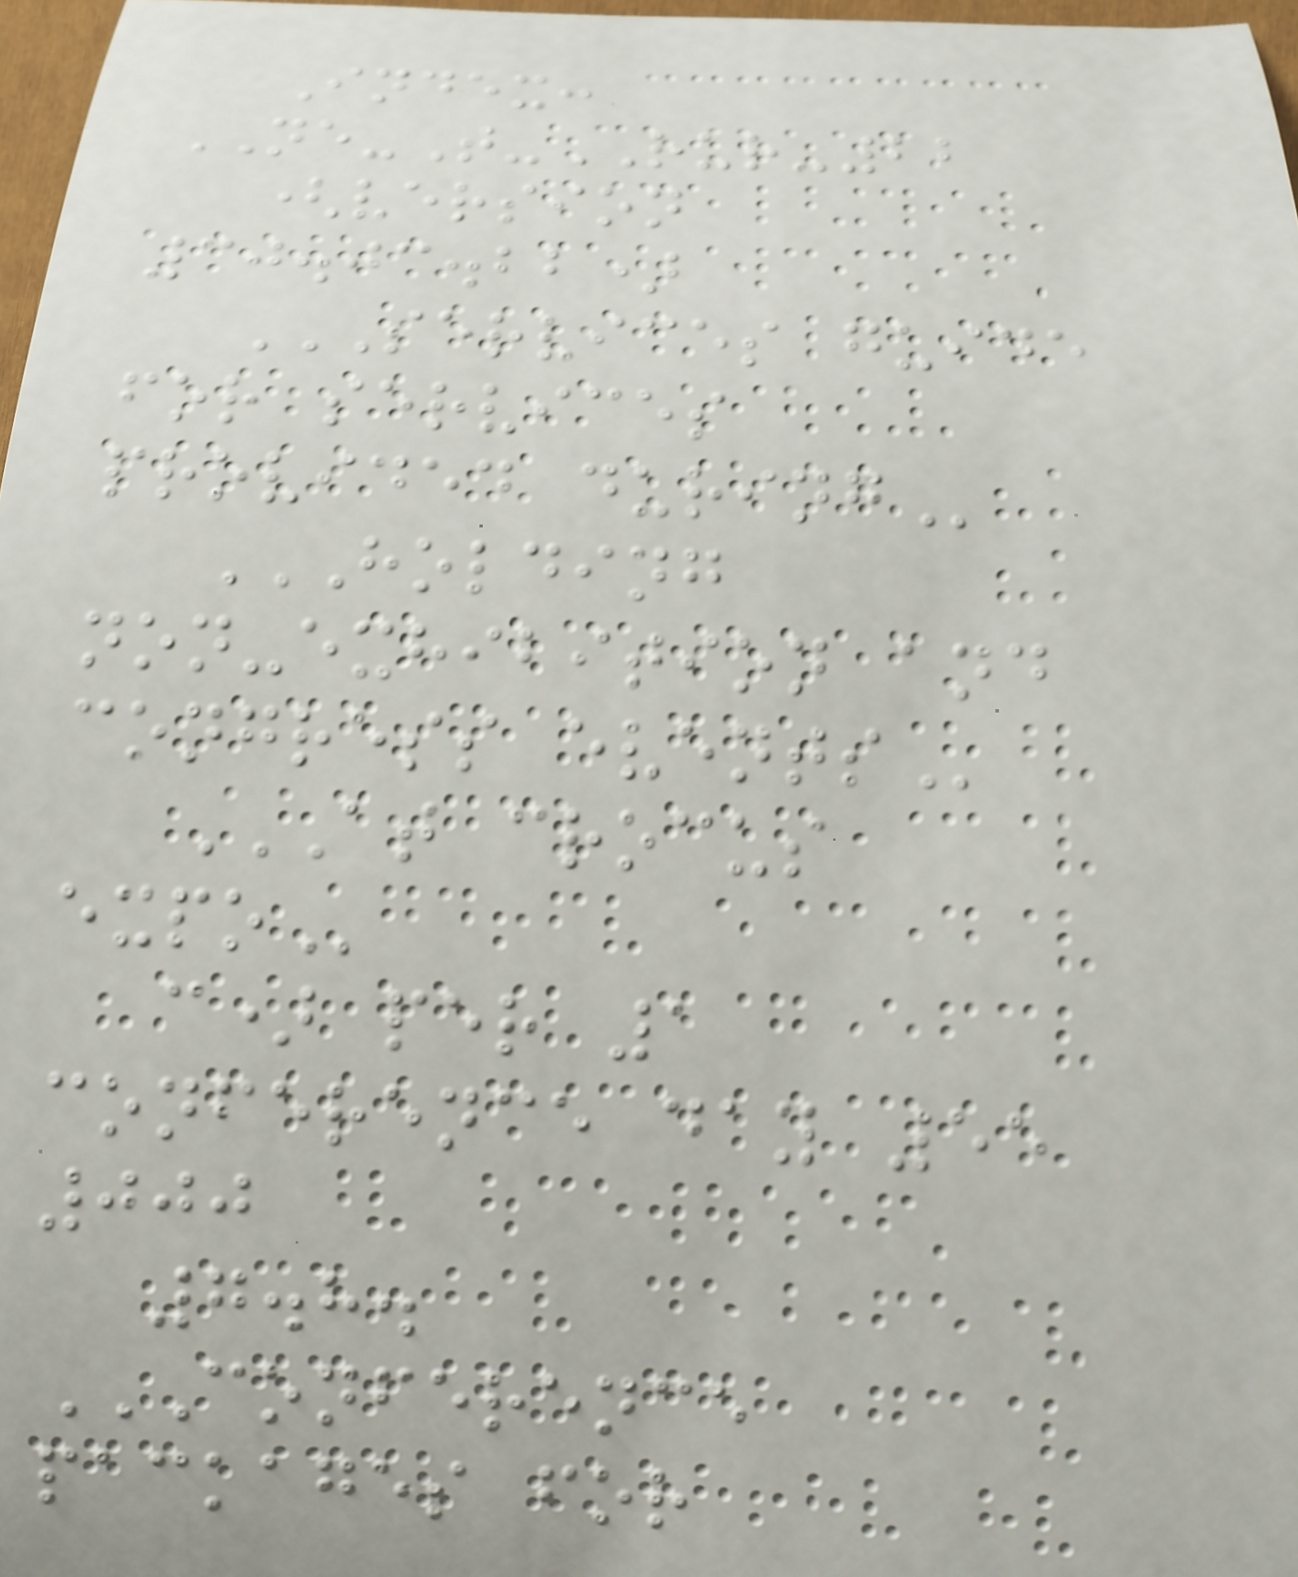Index:
NE-T-RUR-22
(version
30.03.22)
SERVICES GUIDE
FOR SERVICES
PROVIDED DURING
HOLDING
NON-EXHIBITION AND
CONGRESS EVENTS
AT CROCUS
EXPO
c) per 1
conference day 55
000
7.8.
CONFERENCE
PACKAGES FOR
